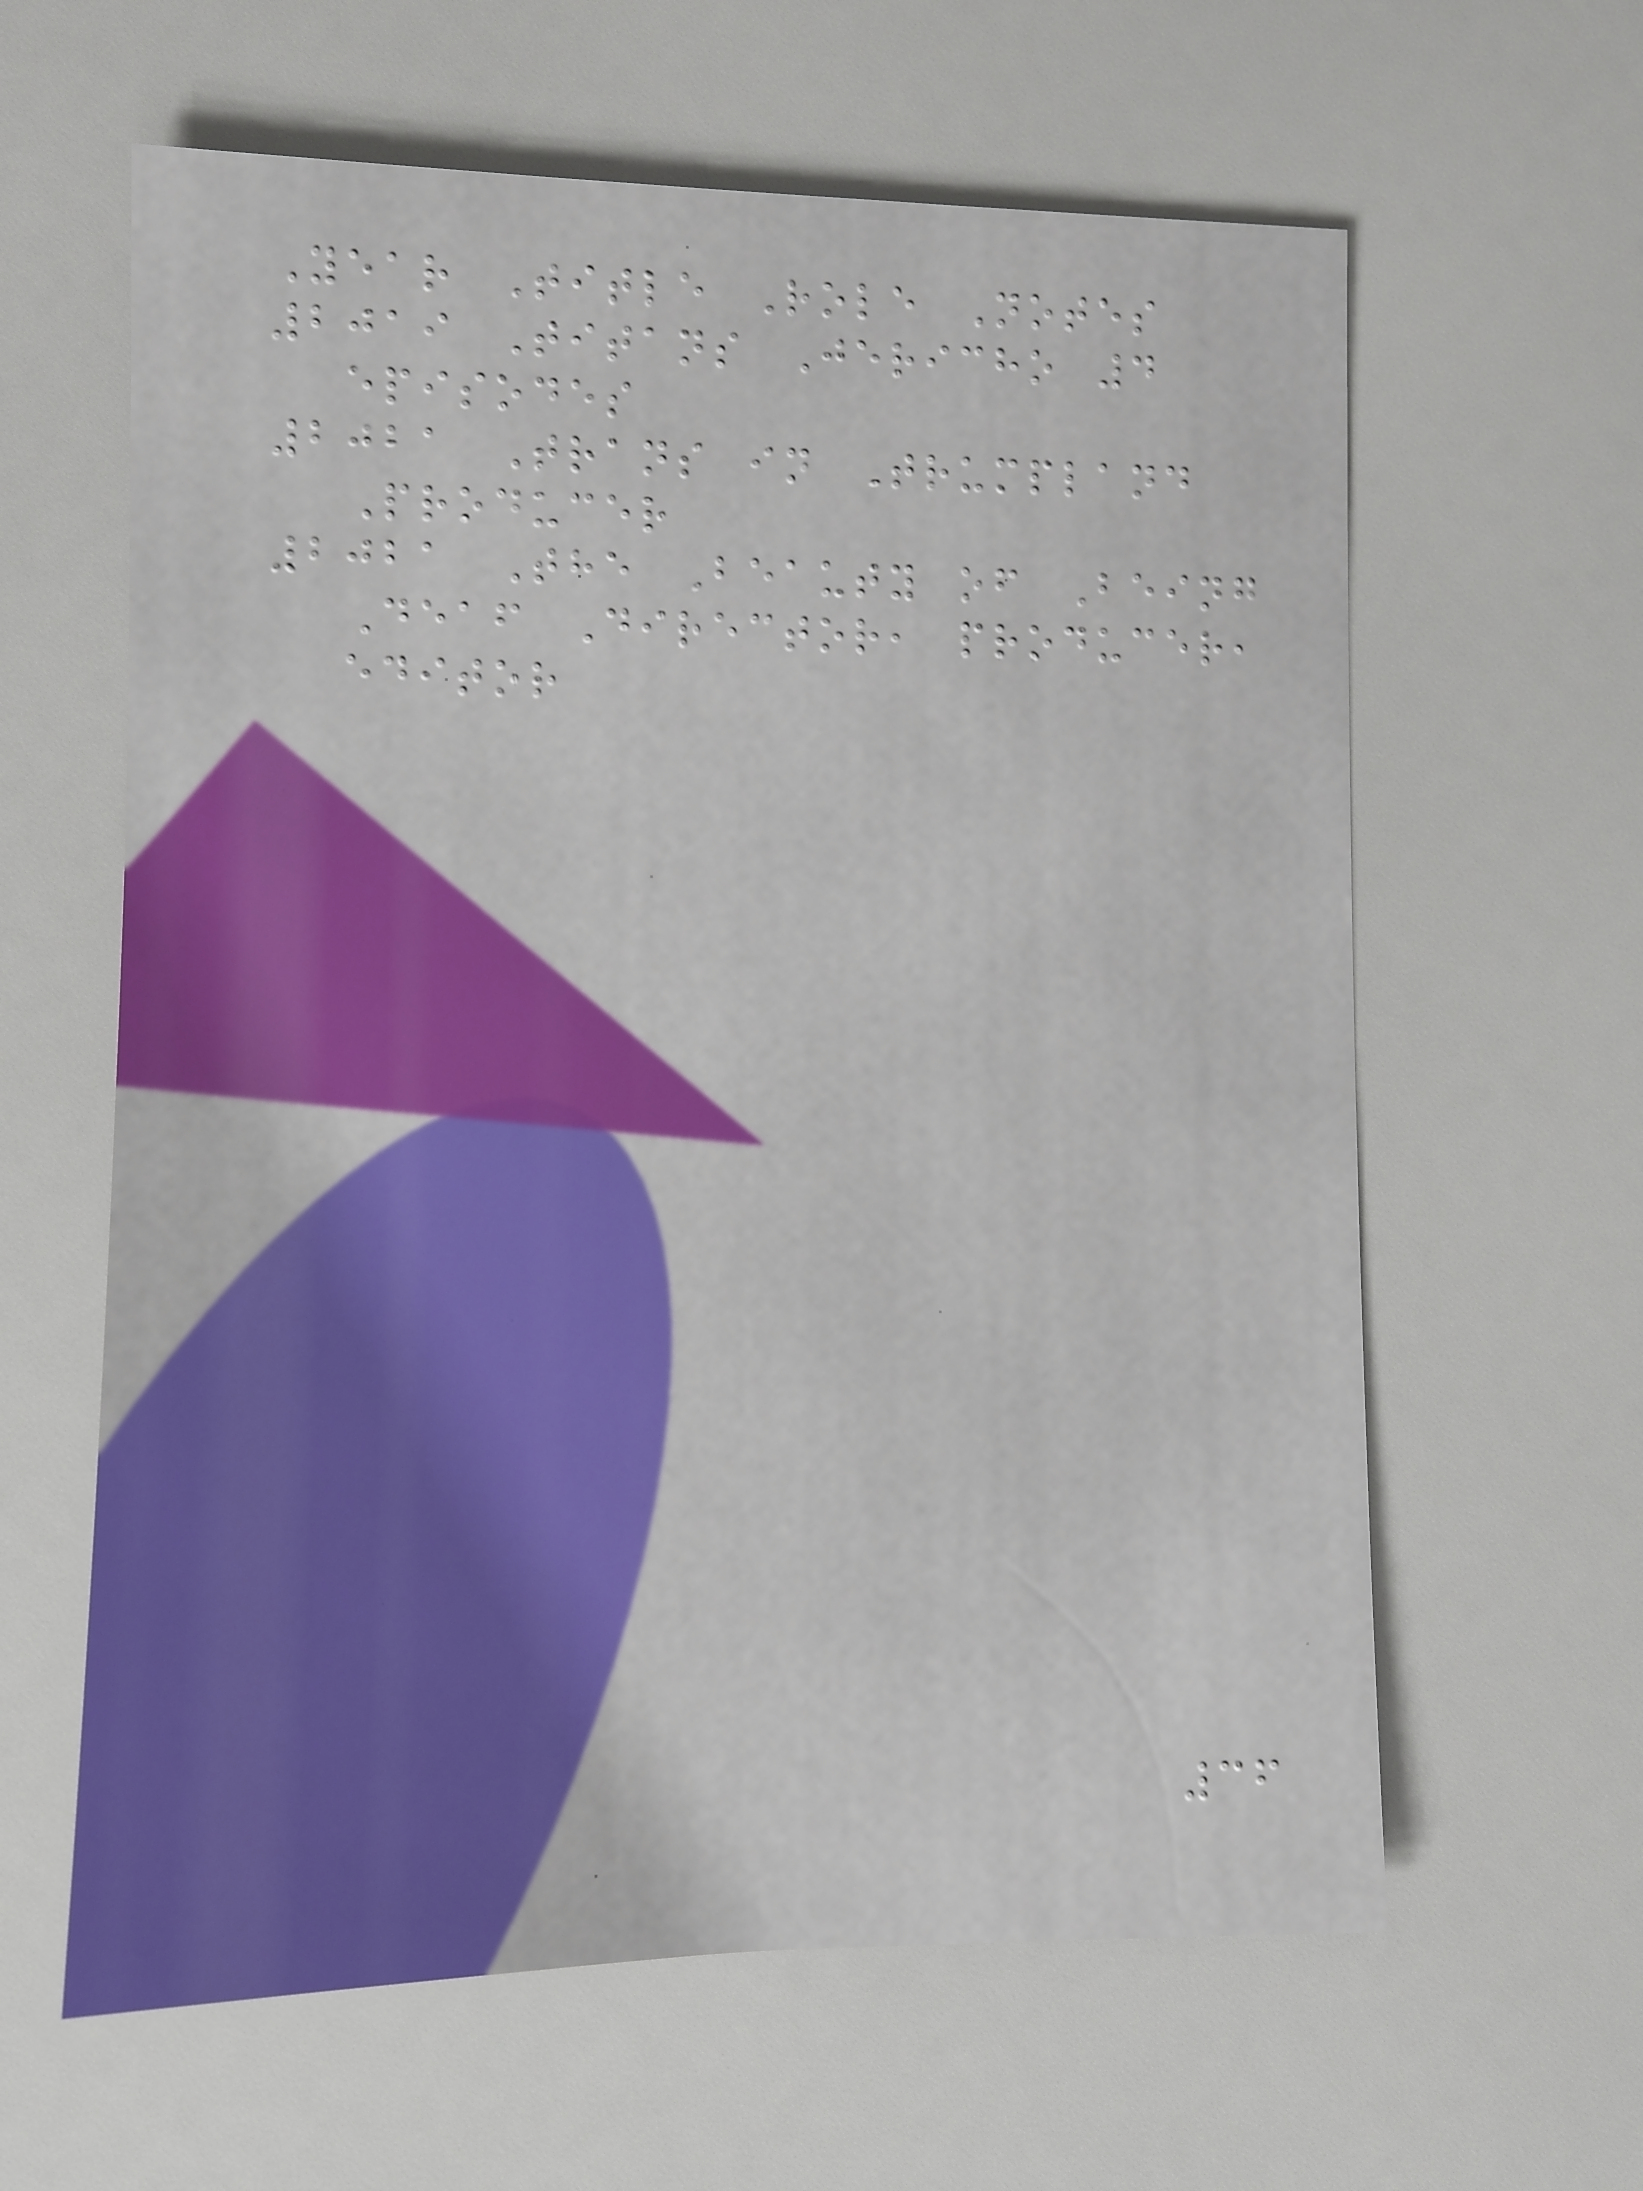Year Title Role Notes
2019 Titans Jericho 4
episodes
2021 Trans in Trumpland
Producer
2021 The Beauty of Being
Deaf Director, producer,
editor
36
